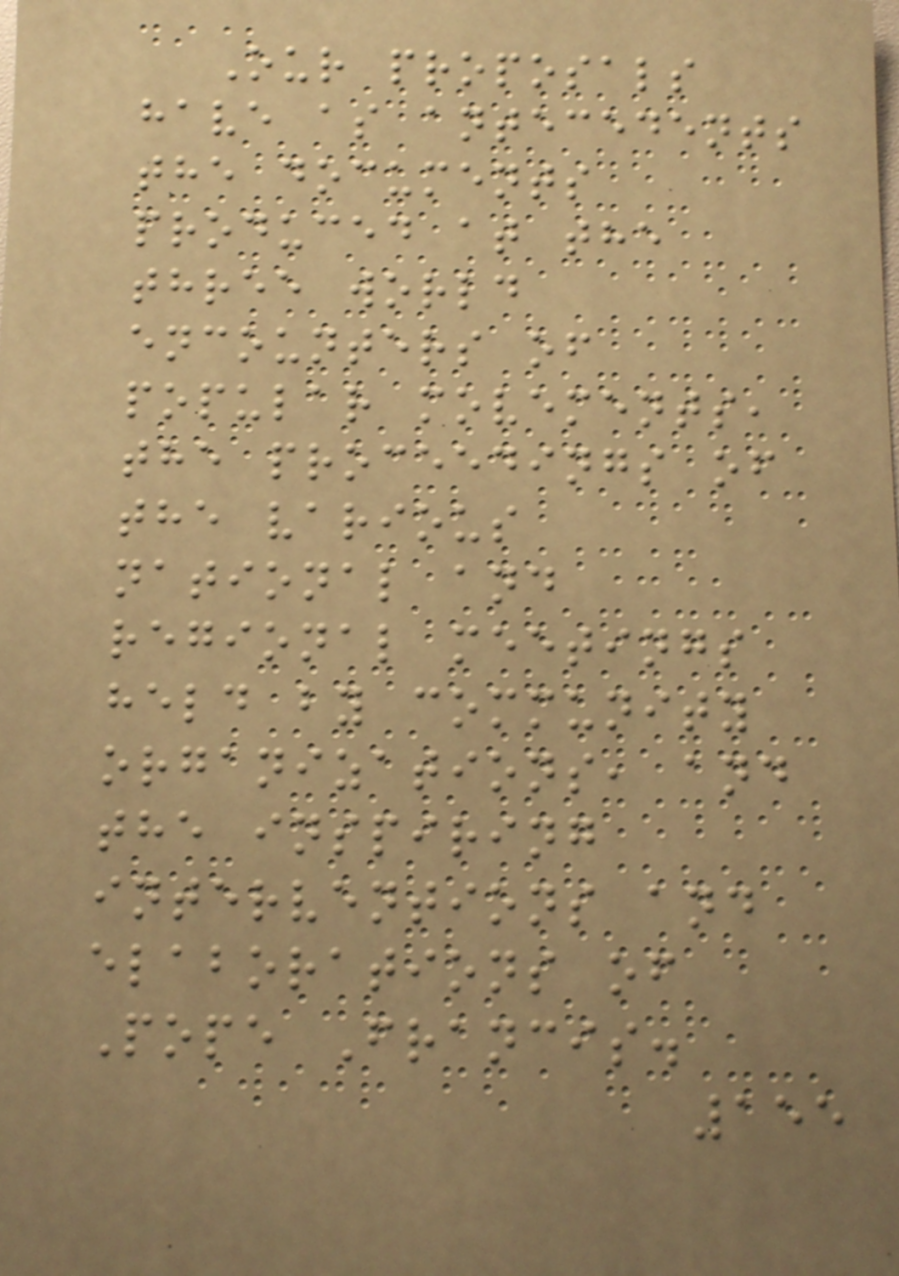Our proposals
have as antecedents
the documents
produced at the
three world
encounters of
popular movements,
the proceedings of
the various
national and
regional meetings
held by community
organizations, and
the inspiring
interventions and
elaborations of
Pope Francis.
155
